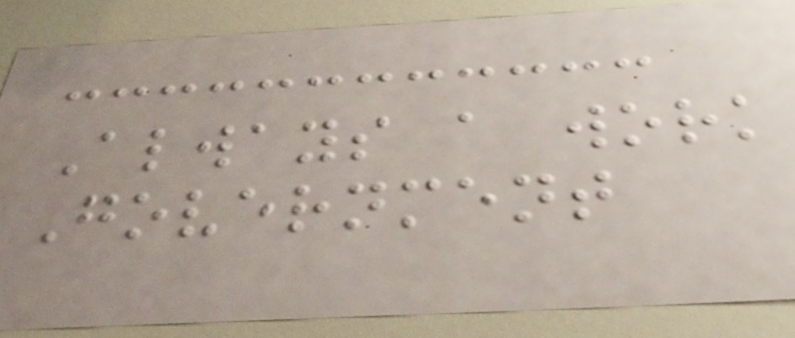Always a work
Government
